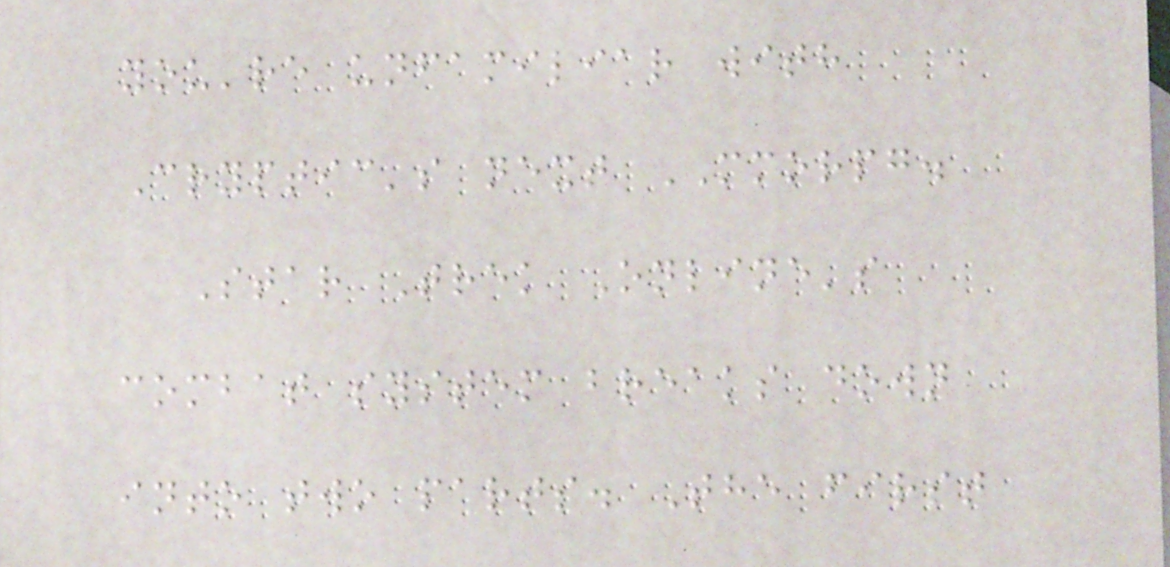you're unfamiliar with
Cryptic's next MMORPG.
Star Trek Online's
combat system breaks down
into two parts. The first
